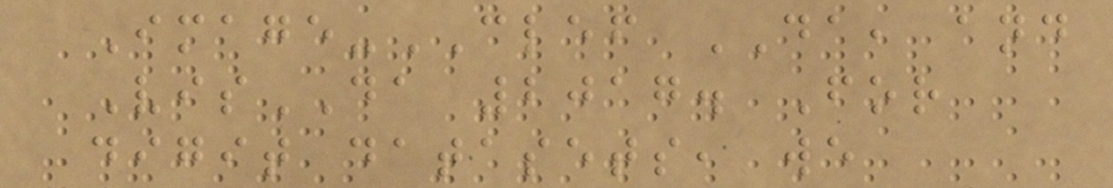Image-CLEF DA, and
VisDA 2017. For
digit datasets, we
